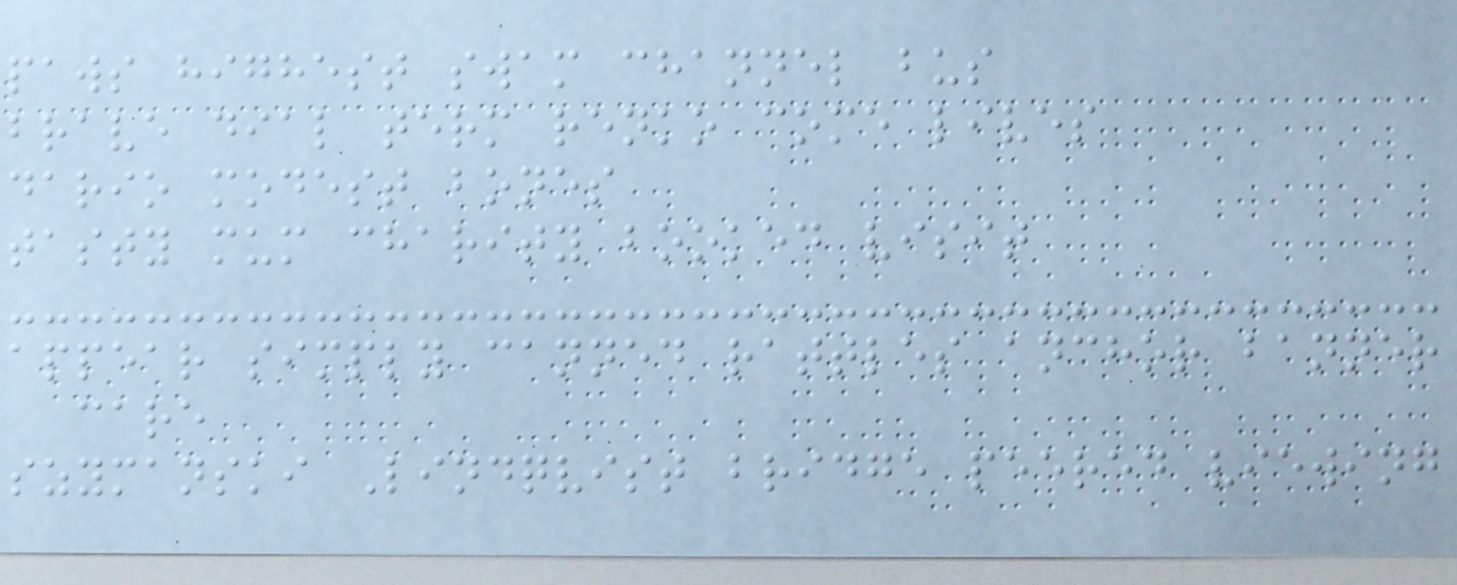paws highest swam channel bus
brave dial term renko come lives
dario modest bones
tasty mum charity booked visit
appear simply canned rattles anchor banner
care
szymanski Lindqvist bridge peered viewing
